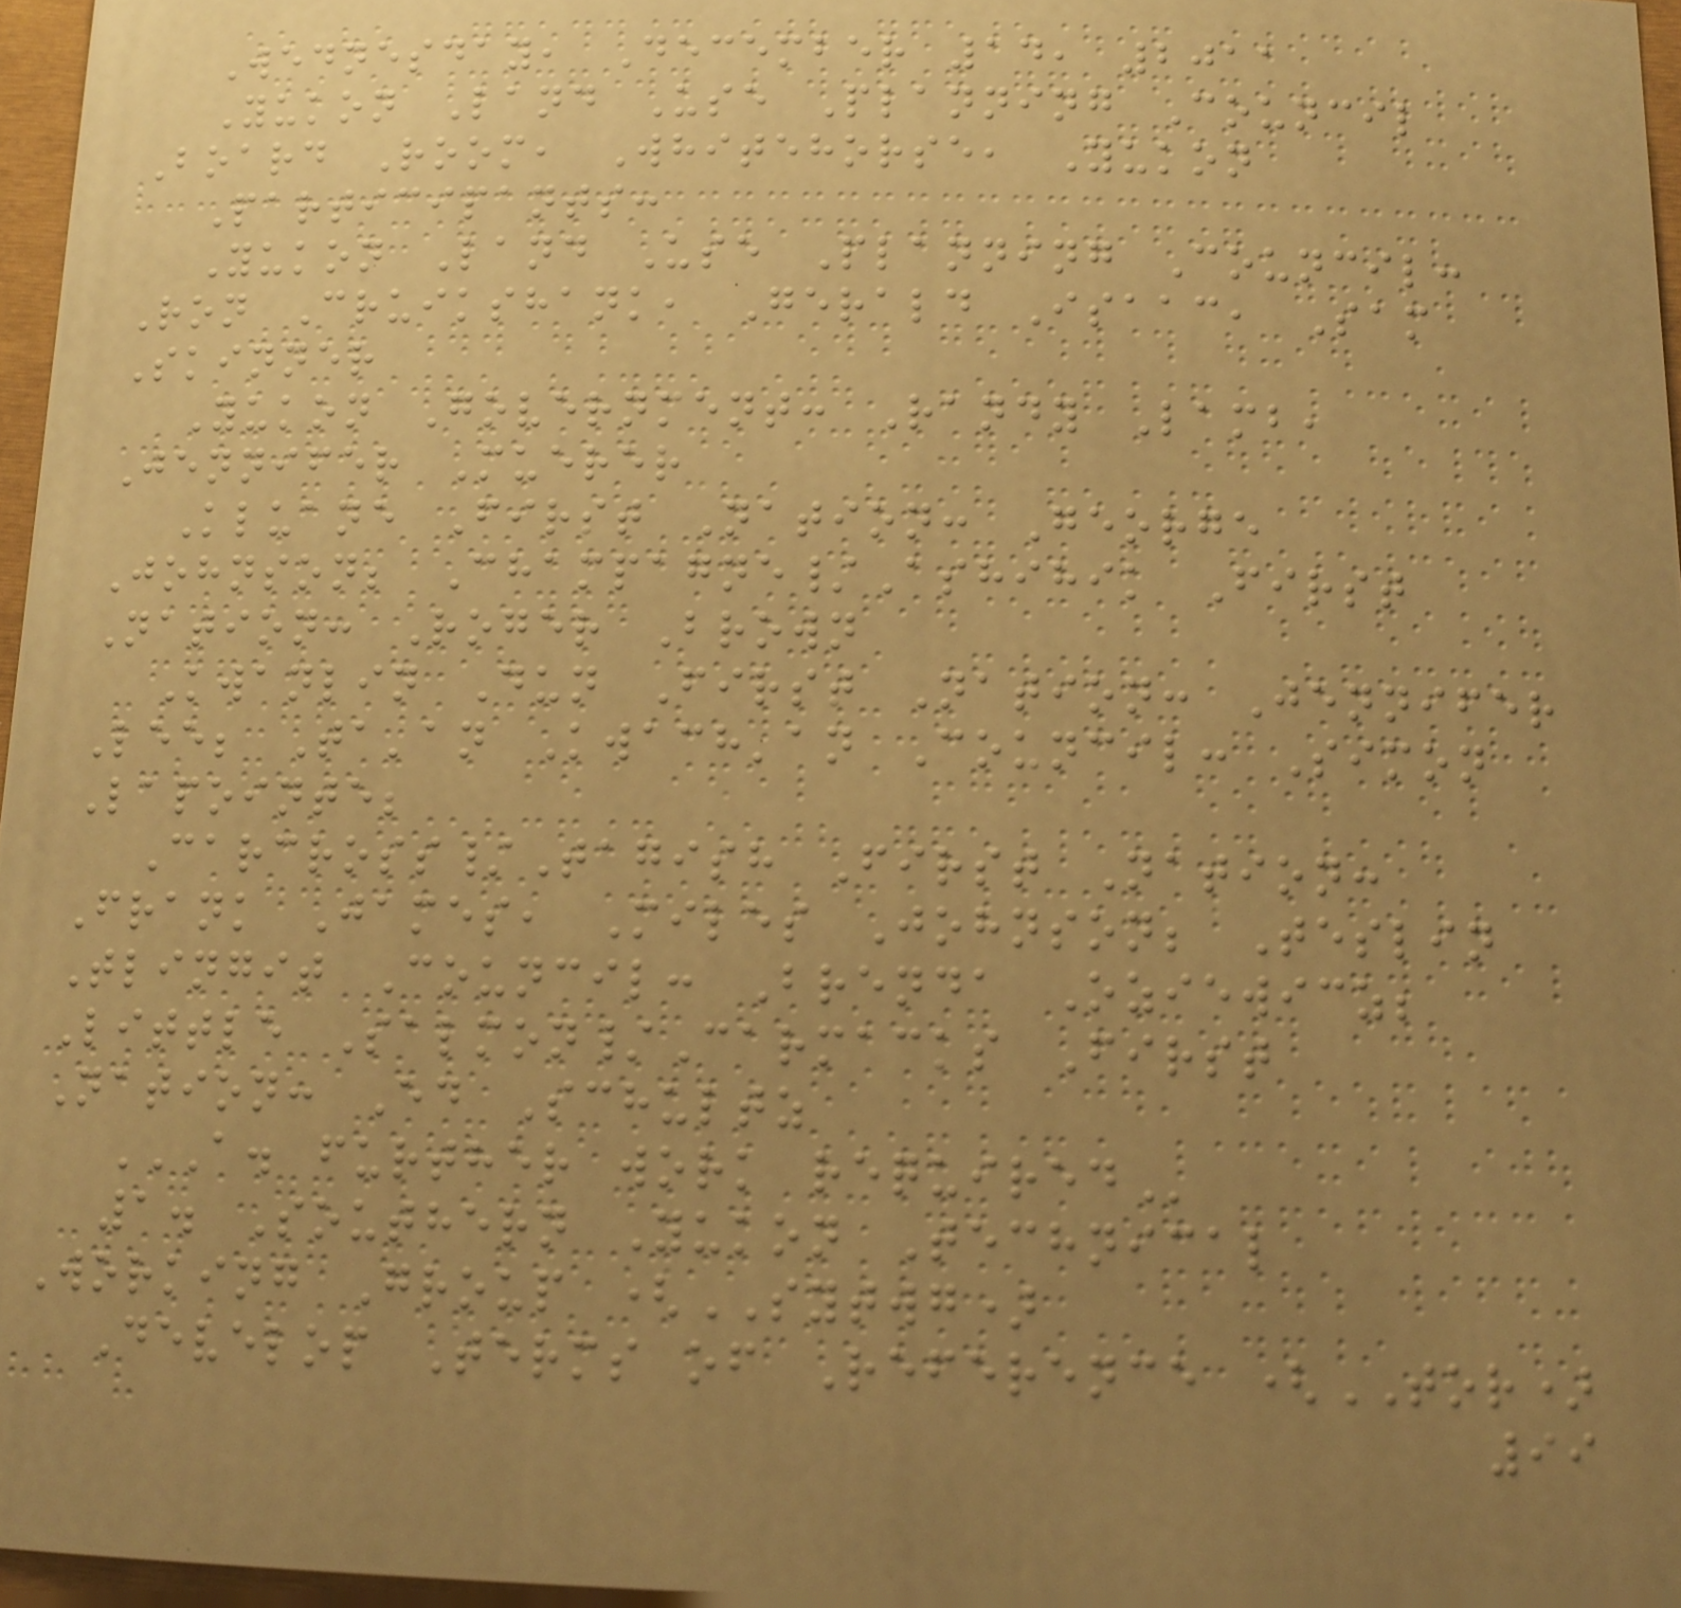Wednesday, December 14, 2011
Yukon Land Use Planning Council
Board Room, Whitehorse, Yukon
Participants:
Yukon Land Use Planning Council:
Ron Cruikshank, Gerald Isaac, Sam
Skinner
Yukon Government: Randy Lamb,
Jennifer Muerer
Kluane First Nation: George
Johnson; Champagne/Ashihik First
Nation: Roger Brown
Kwanlin Dun First Nation: Jennifer
Lee; Ta'an Kwach'an Council: Simon
Lapointe;
Carcross/Tagish First Nation:
Frank James, Miles Johnson; Teslin
Tlingit Council: Brenda Oziewicz;
Little Salmon/Carmacks First
Nation: Ed Schultz
A. FURTHER WORK REQUIRED
1. Southern Yukon Technical
Working Group (SYTWG)
Develop Terms of Reference (TOR)
99
